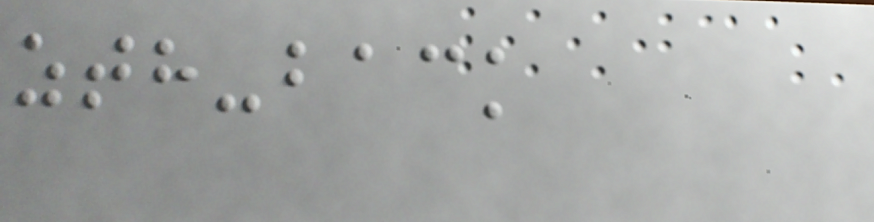zth-back
